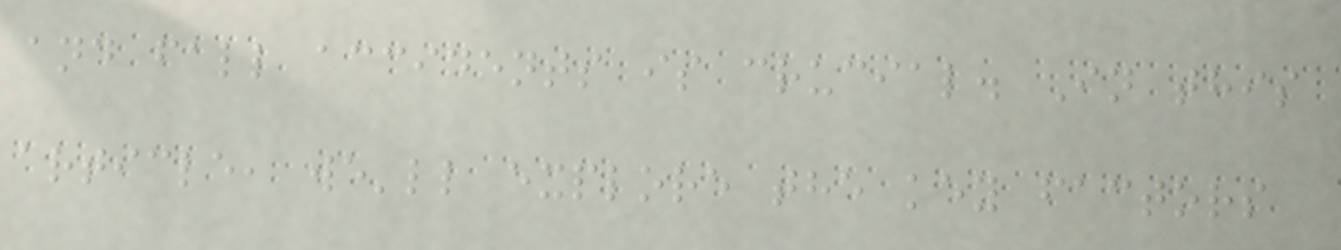and fall accidents is crucial. In this
article, we'll explore the key factors
